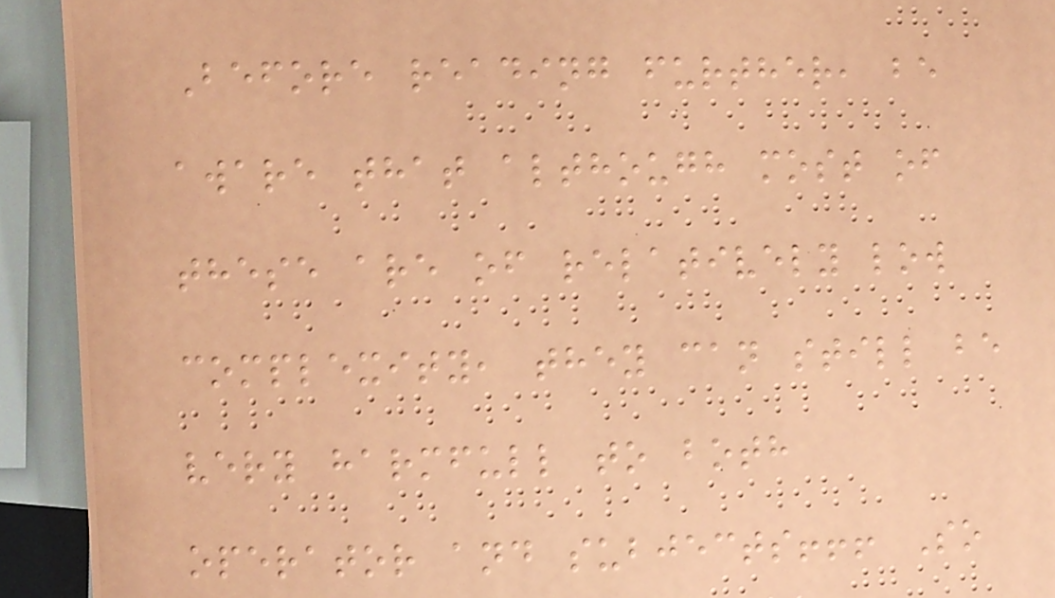Before reading further, be
aware that although most of
these are of relatively low
complexity, they can still be
very harmfull to both
operator and subjects!!! So
